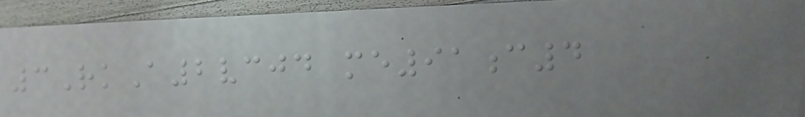3RkA2vcjd me91c4
